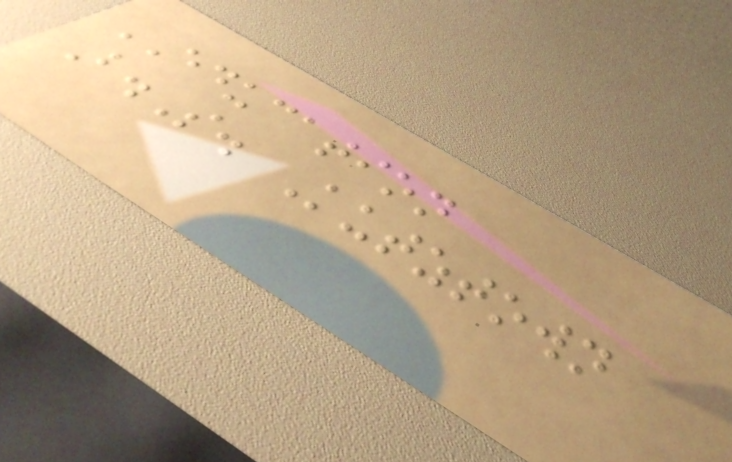EDUCATION
B.S. Kutztown
